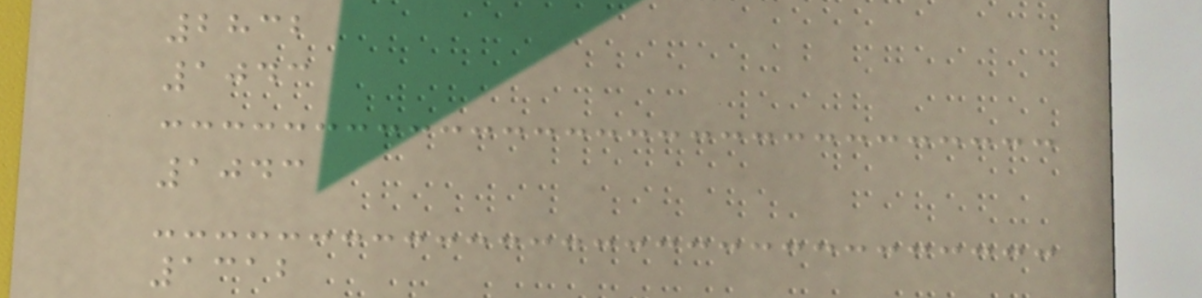2832
1043
1043
1312
